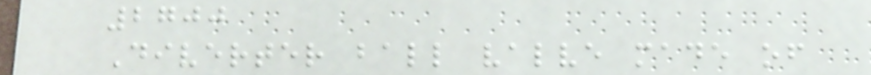2700
Diverter ball valve made of
